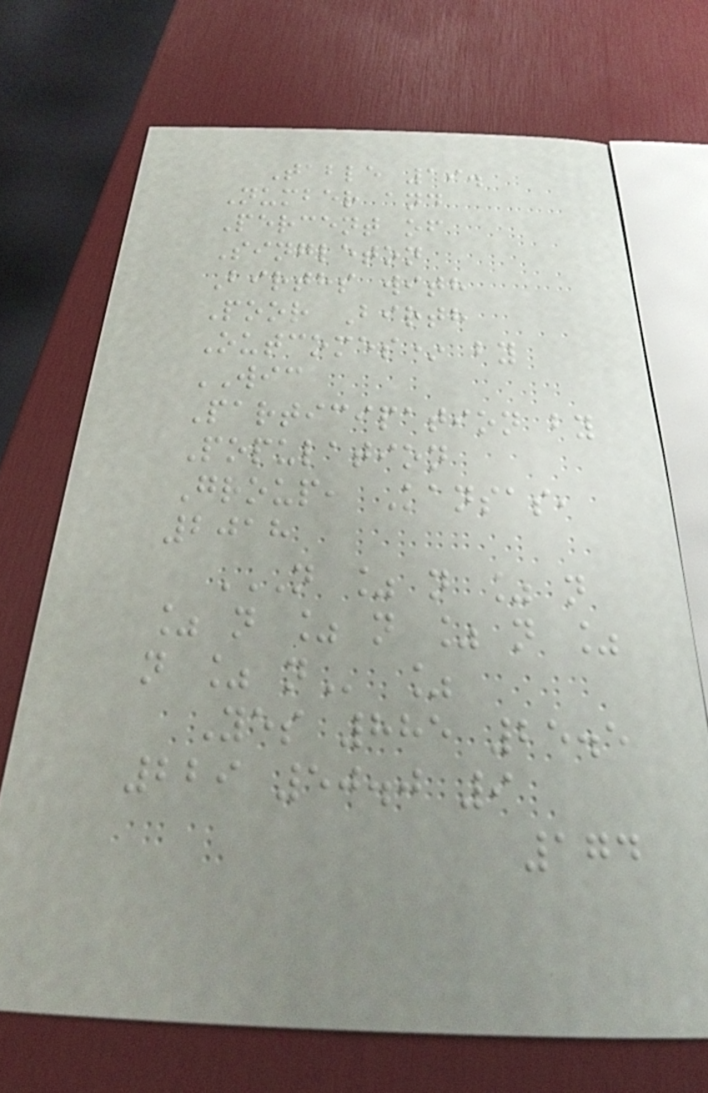Table 19.
Number and
Percent of
Singleton
Births with
Poor Birth
Outcomes* by
WIC
Participation by
Population
Group, Kansas,
2018
N % N % N
% N % N % N %
N % N %
Yes 885 25.5
229 50.0 9
174
